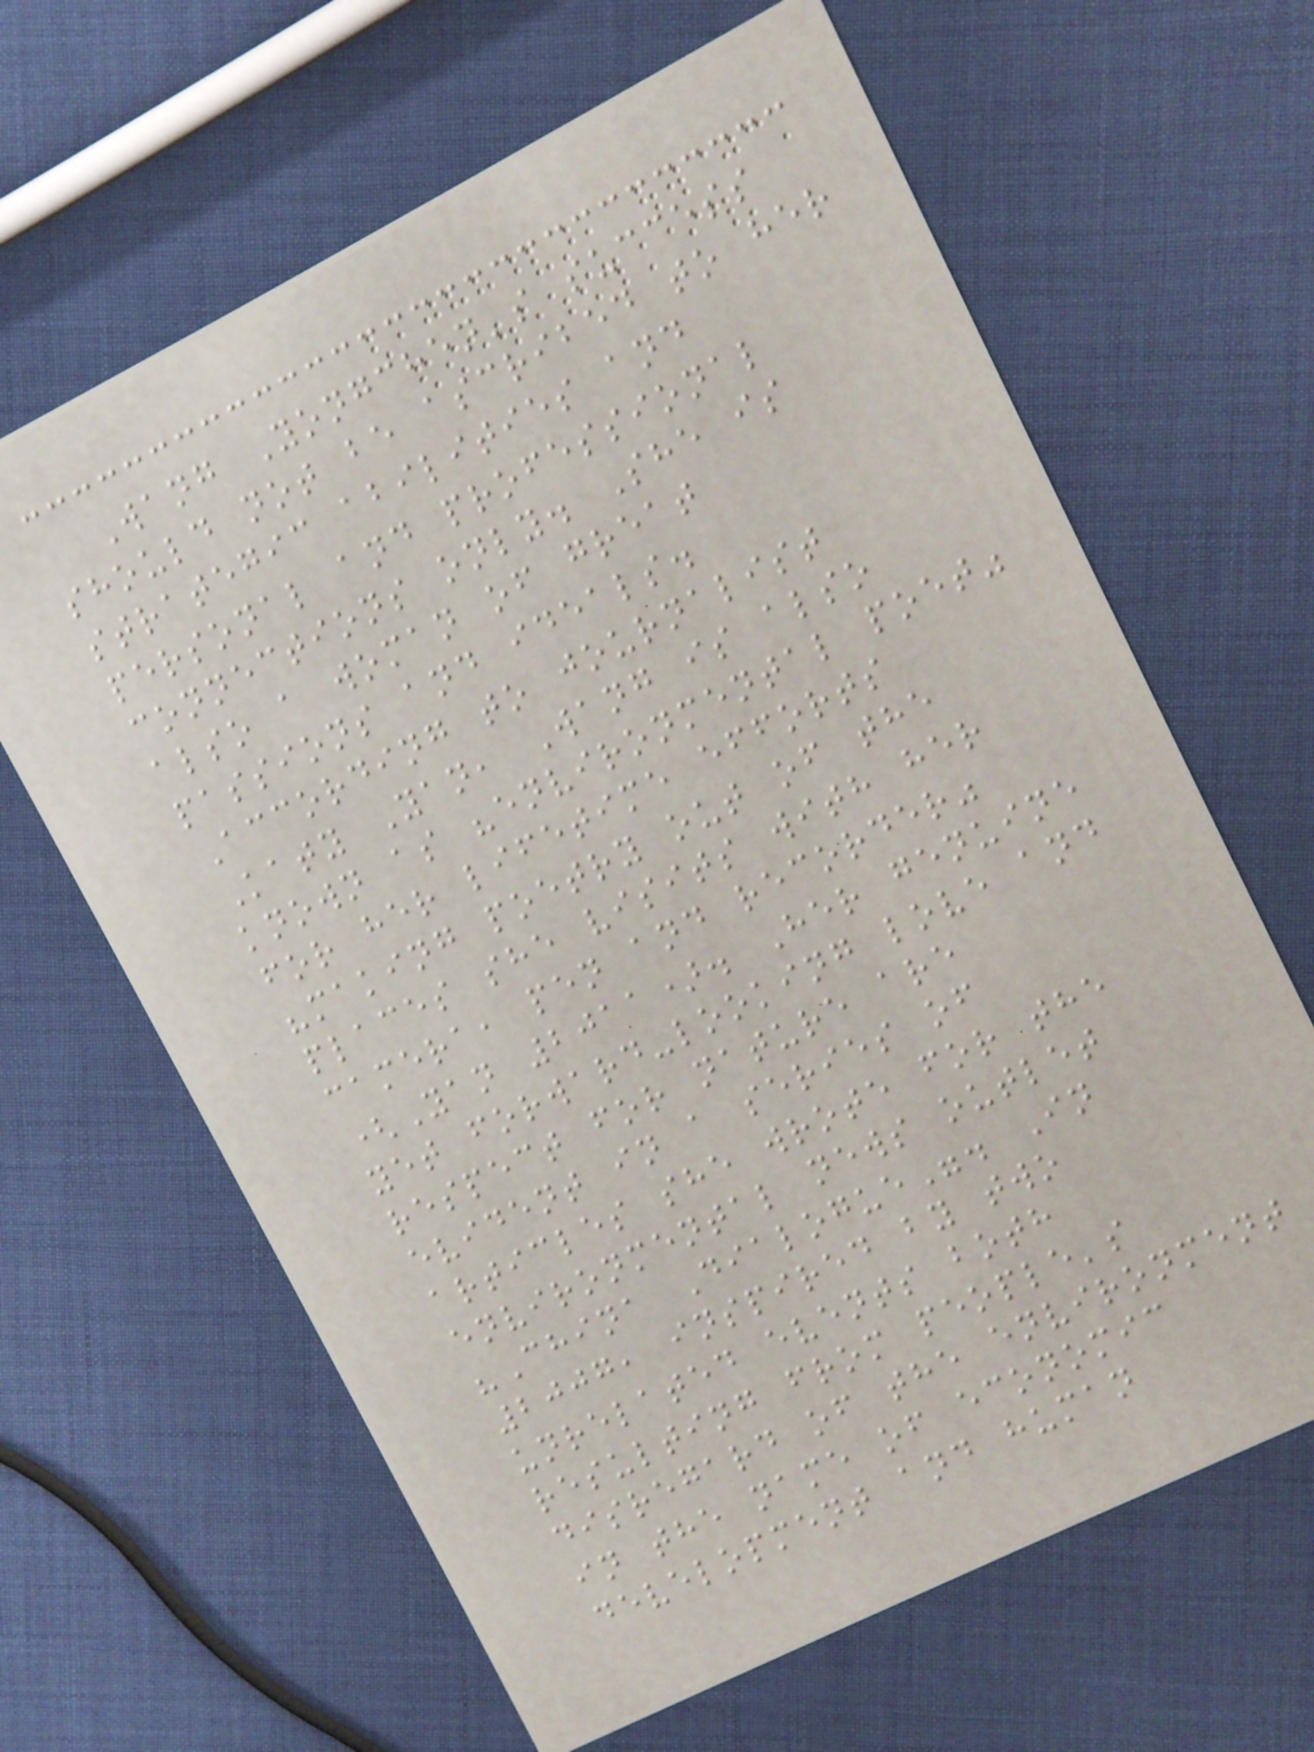Wang Yongchen's success
should not be ascribed to her
strategic abilities and
personal and professional
connections only. She is
also a woman of great
passions and ideals.
According to journalist
Katy Yan, Wang is also
known as "environmental poet"
for her lifetime efforts
"making poetry out of the
places she visits with her
camera, pen and recorder"
(Yan 2011). Her genuine
yet forward-looking love and
respect for nature are
evident in a series of
articles she wrote for the
environmental news outlet
"China Dialogue". In
2007, inspired by two
unrelated events both
resulting from people's
disregard of the environment
in the name of economic
development and human
